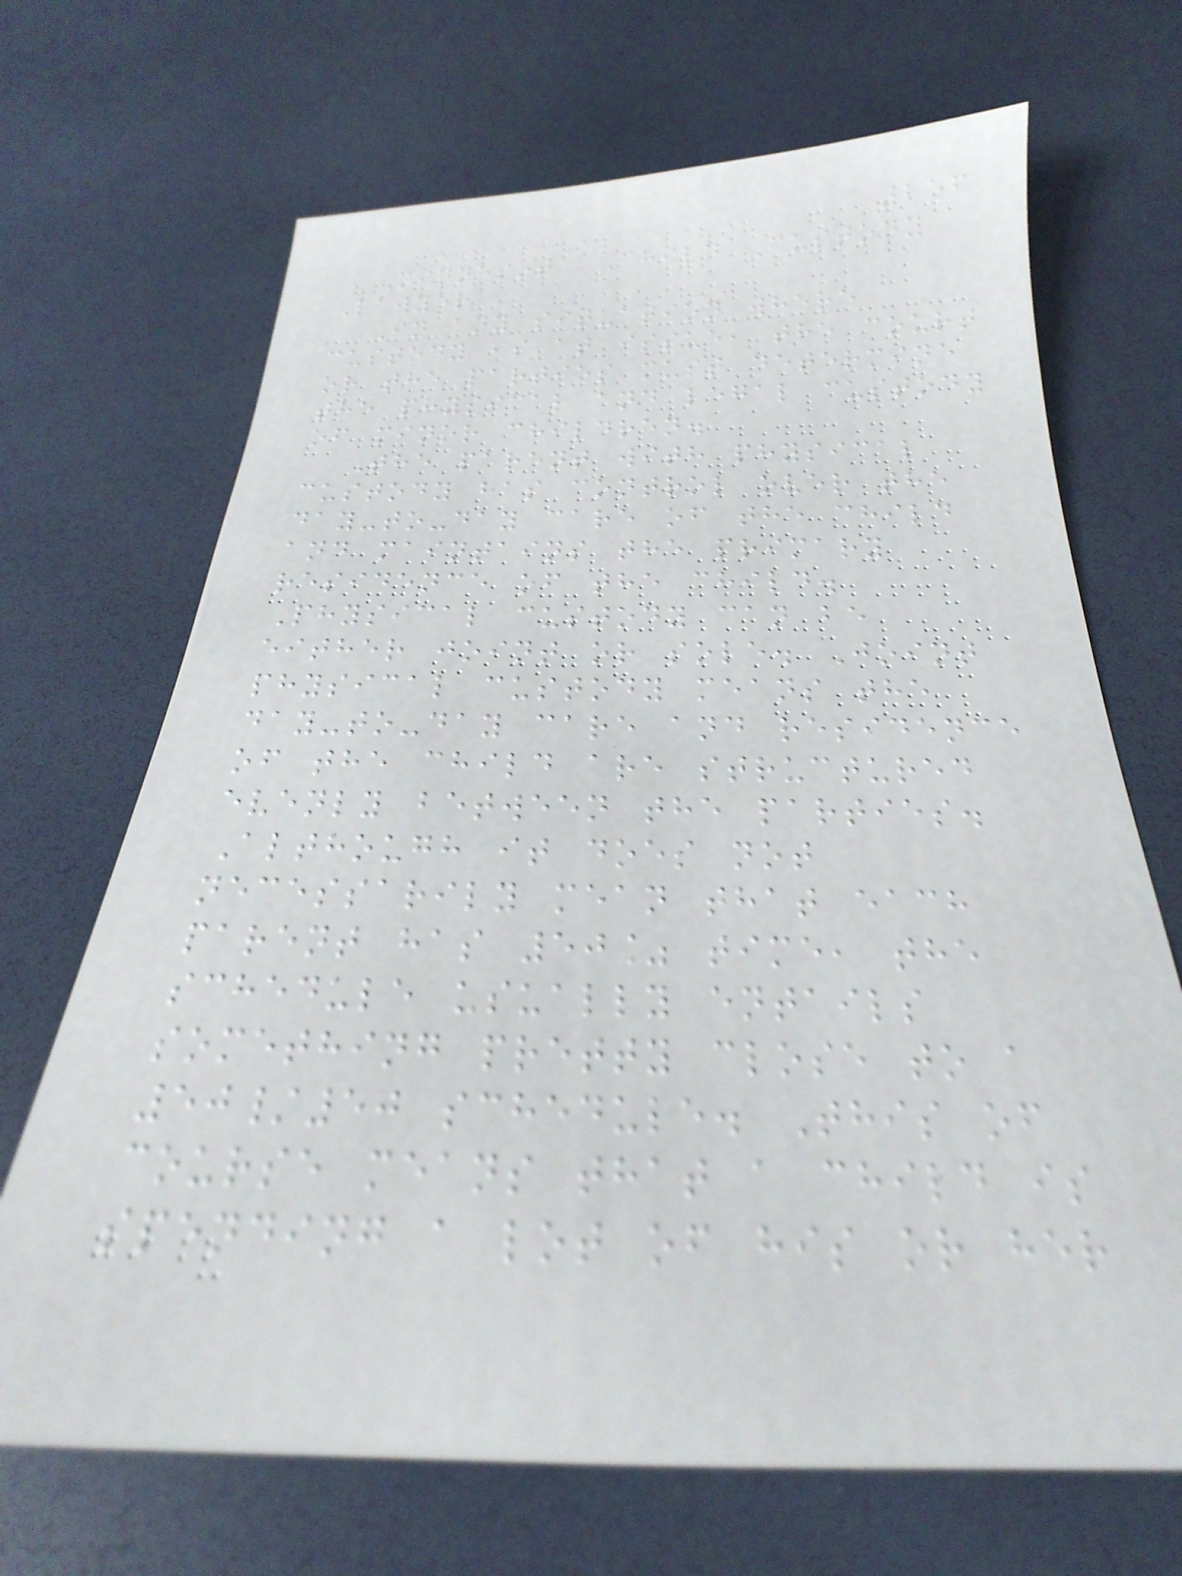256
Minnesota Child Custody
Lawyer
In any situation where
custody is at issue, the court
or the parties must determine
the physical and legal custody
of minor children.
The parent with physical
custody has control over the
day-to-day care of the child
and maintains the primary
residence of the child.
Physical custody can be
either joint or sole. Joint
physical custody means the
day-to-day care and residence
of the child are structured
evenly between the parties.
Although it does not
necessarily mean that each
parent has 50% time, the
schedule usually entails
something pretty close to a
50/50 schedule. This of
course means that a child is
spending a lot of his or her
